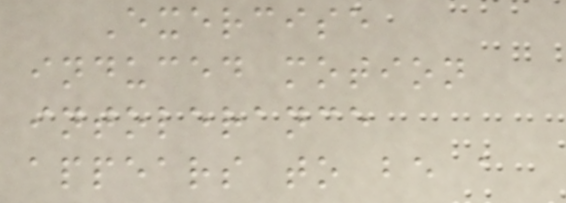Exercise
induced motion
intolerance
appears to be a
